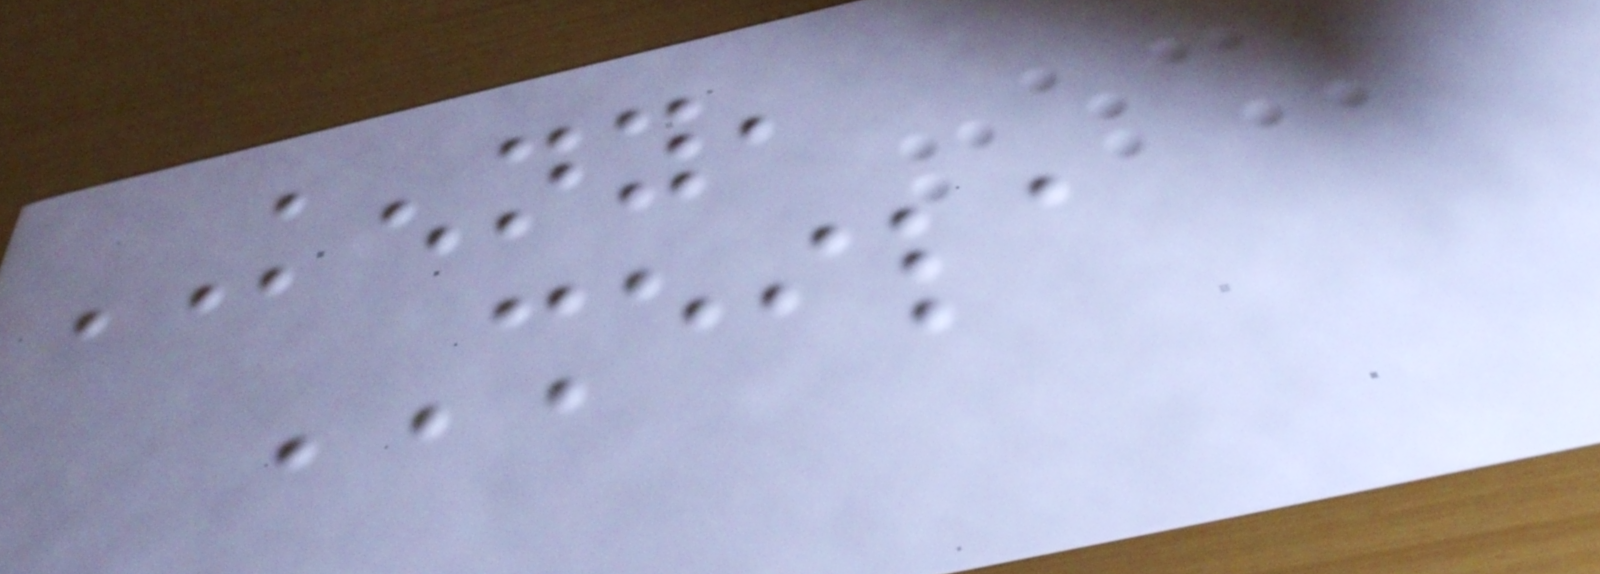KENNY,
SHEILA
